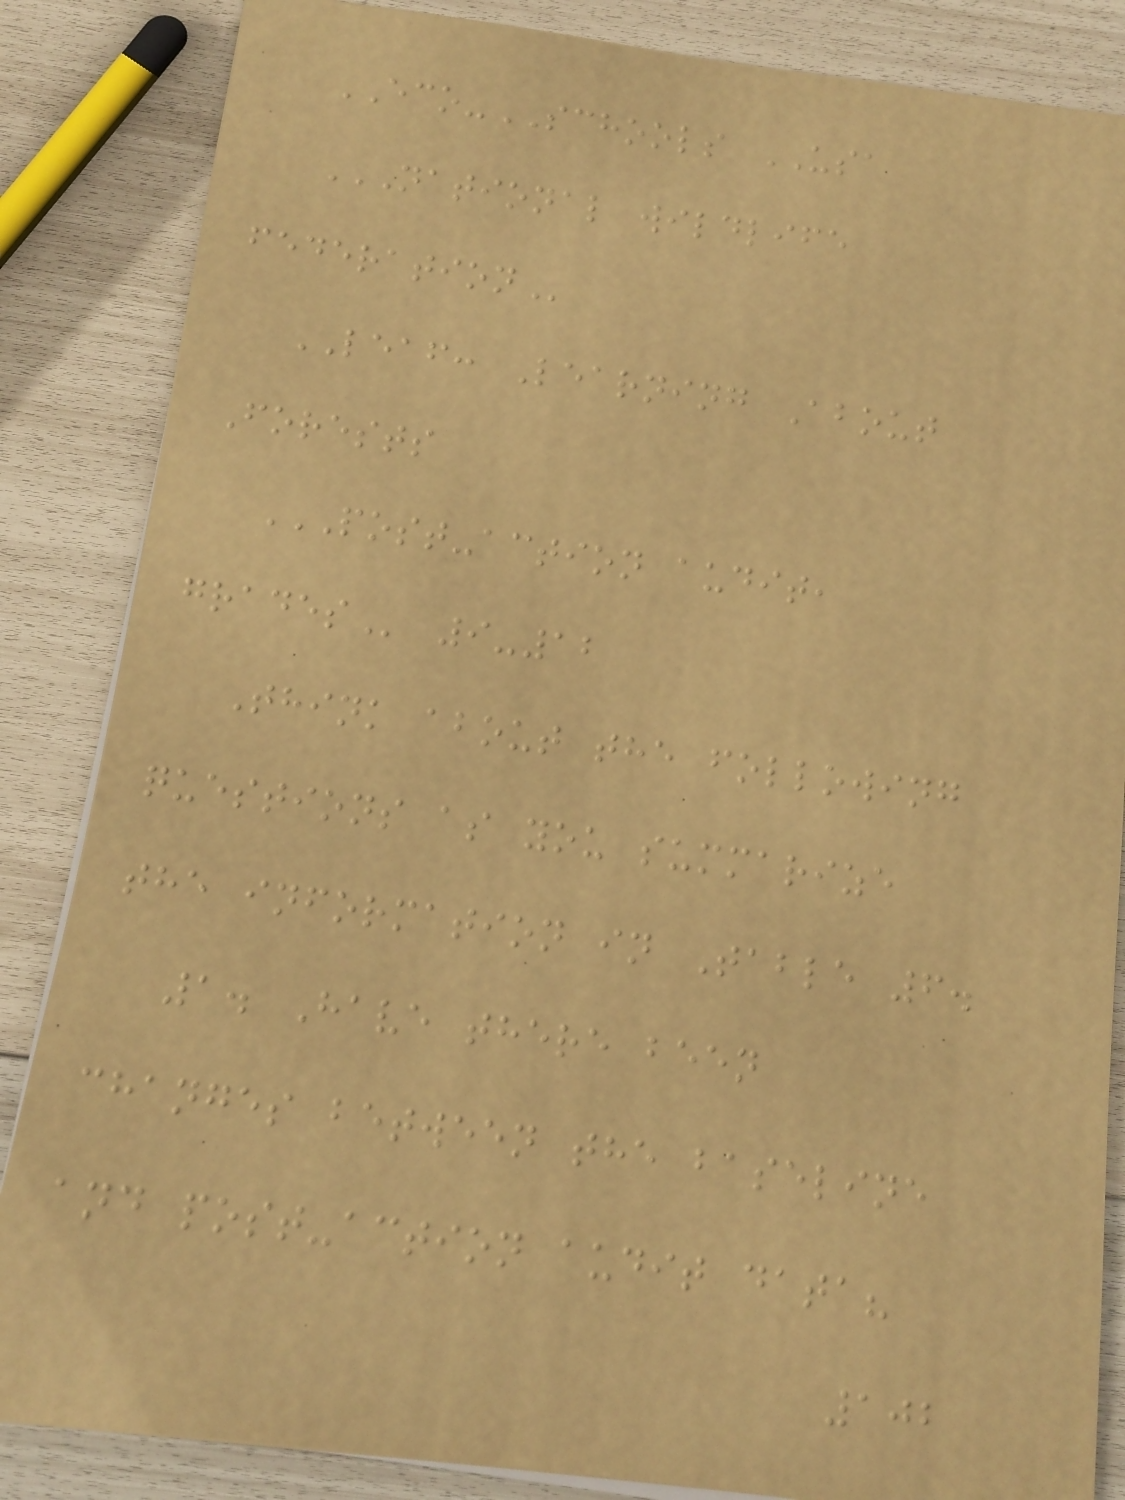ECO-SCHOOLS USA
NATIONAL WILDLIFE
FEDERATION
LEAF: Learning About
Forests
POST-ACTION AUDIT,
GRADES 9-12
Think about the following
questions as you summarize
the information in Table 6.
1. Have there been
changes between the baseline
and post-action audit data?
102
